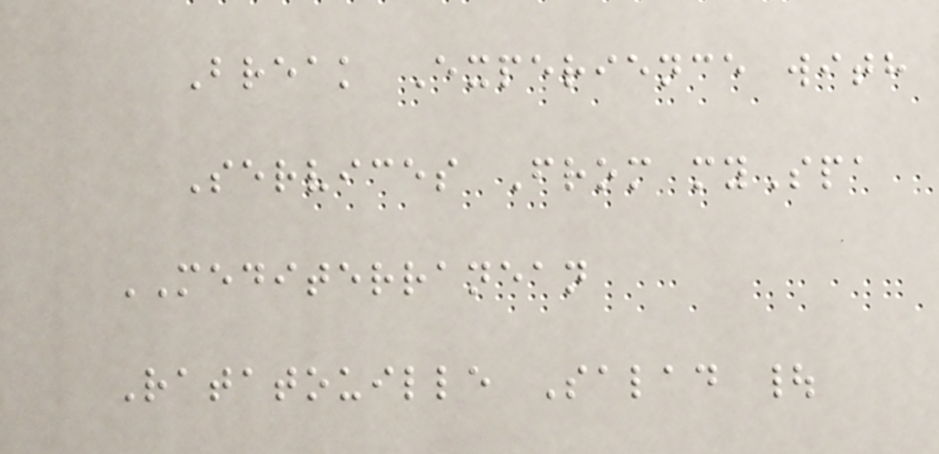Break Experience with
Services From mySpa
MEDITERRANEAN
Ratatouille Salad |
